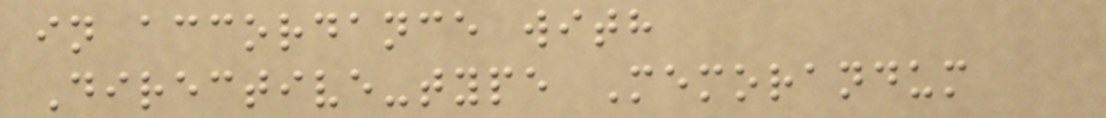in accordance with
Directive-type Memorandum
